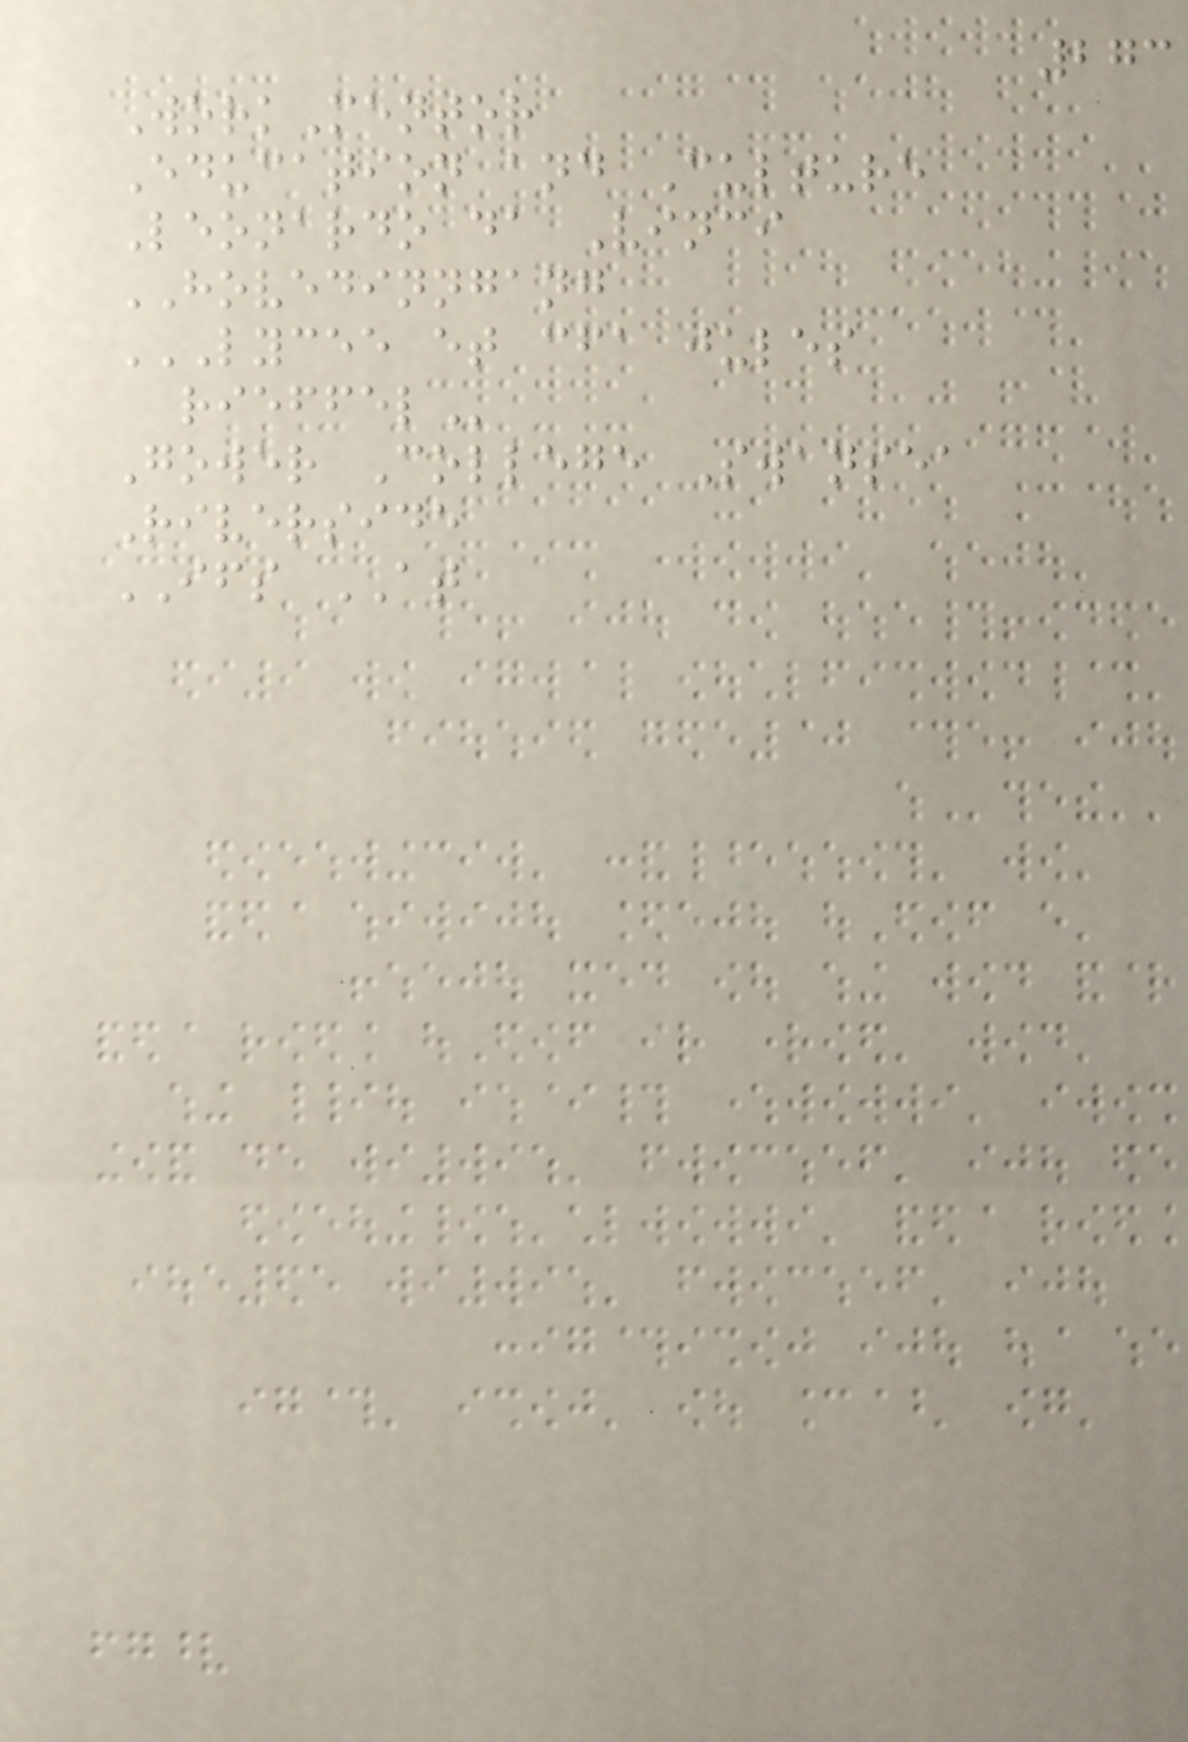273
WorkMentor
Education and Culture
Leonardo da Vinci
HOVEDINNGANG
LYCEE ET CFA JULES
RIEFFEL
Gower College Swansea
Riverside
IFS AT
